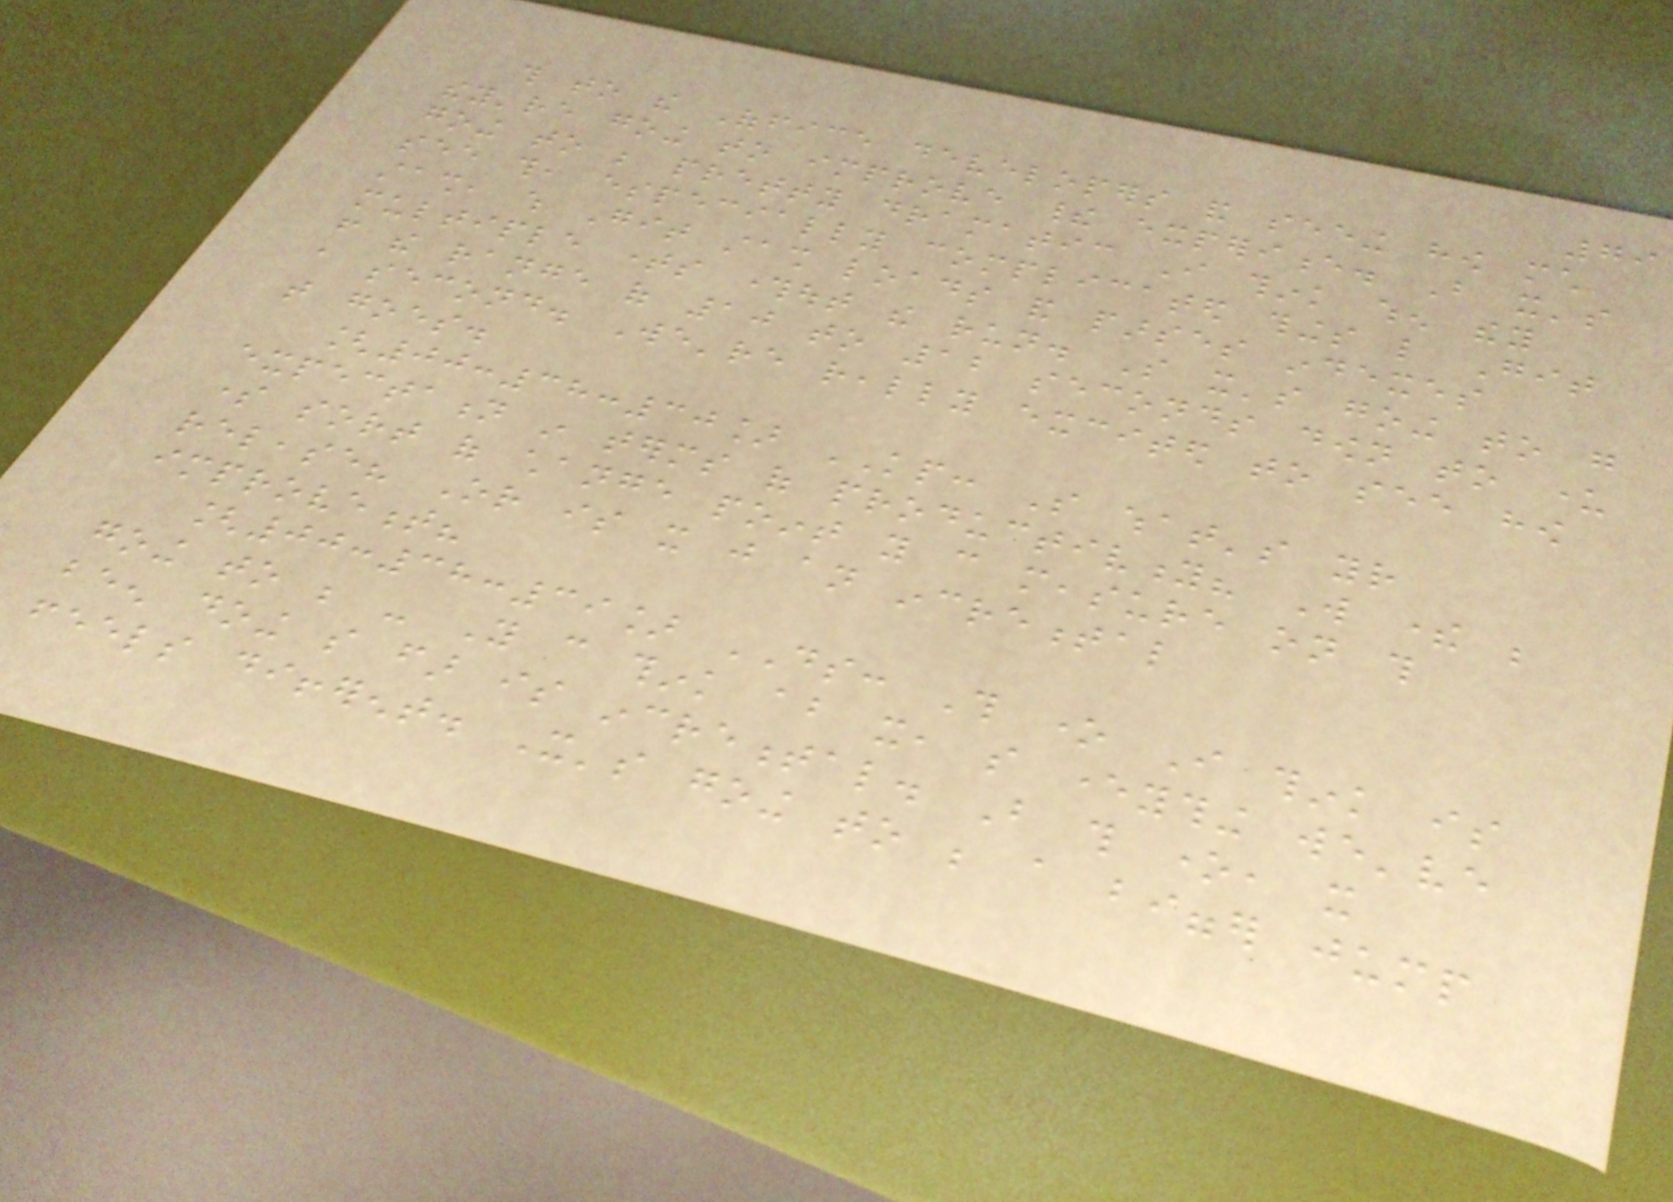79
this to the Office developers and seeing how much
they're going to improve their experience. But it's
going to be pretty dramatic I think when they
see this, especially complicated things like Git
stash, which Git stash loads and parses indexes
multiple times throughout the run. So it's going to go
from the range of 10 to 12 seconds down to under
a second. We're really excited to see how
that goes.
[00:38:30] KP: So what's your
expectation in terms of productivity? Will there be
some sort of change point you can measure on this
release? Or is it just an incremental
improvement?
[00:38:39] DS: This one I think is
going to be - You can think about it, so everything we've
been doing so far is incremental. But this one, it
feels different. It's going to be a bigger jump
